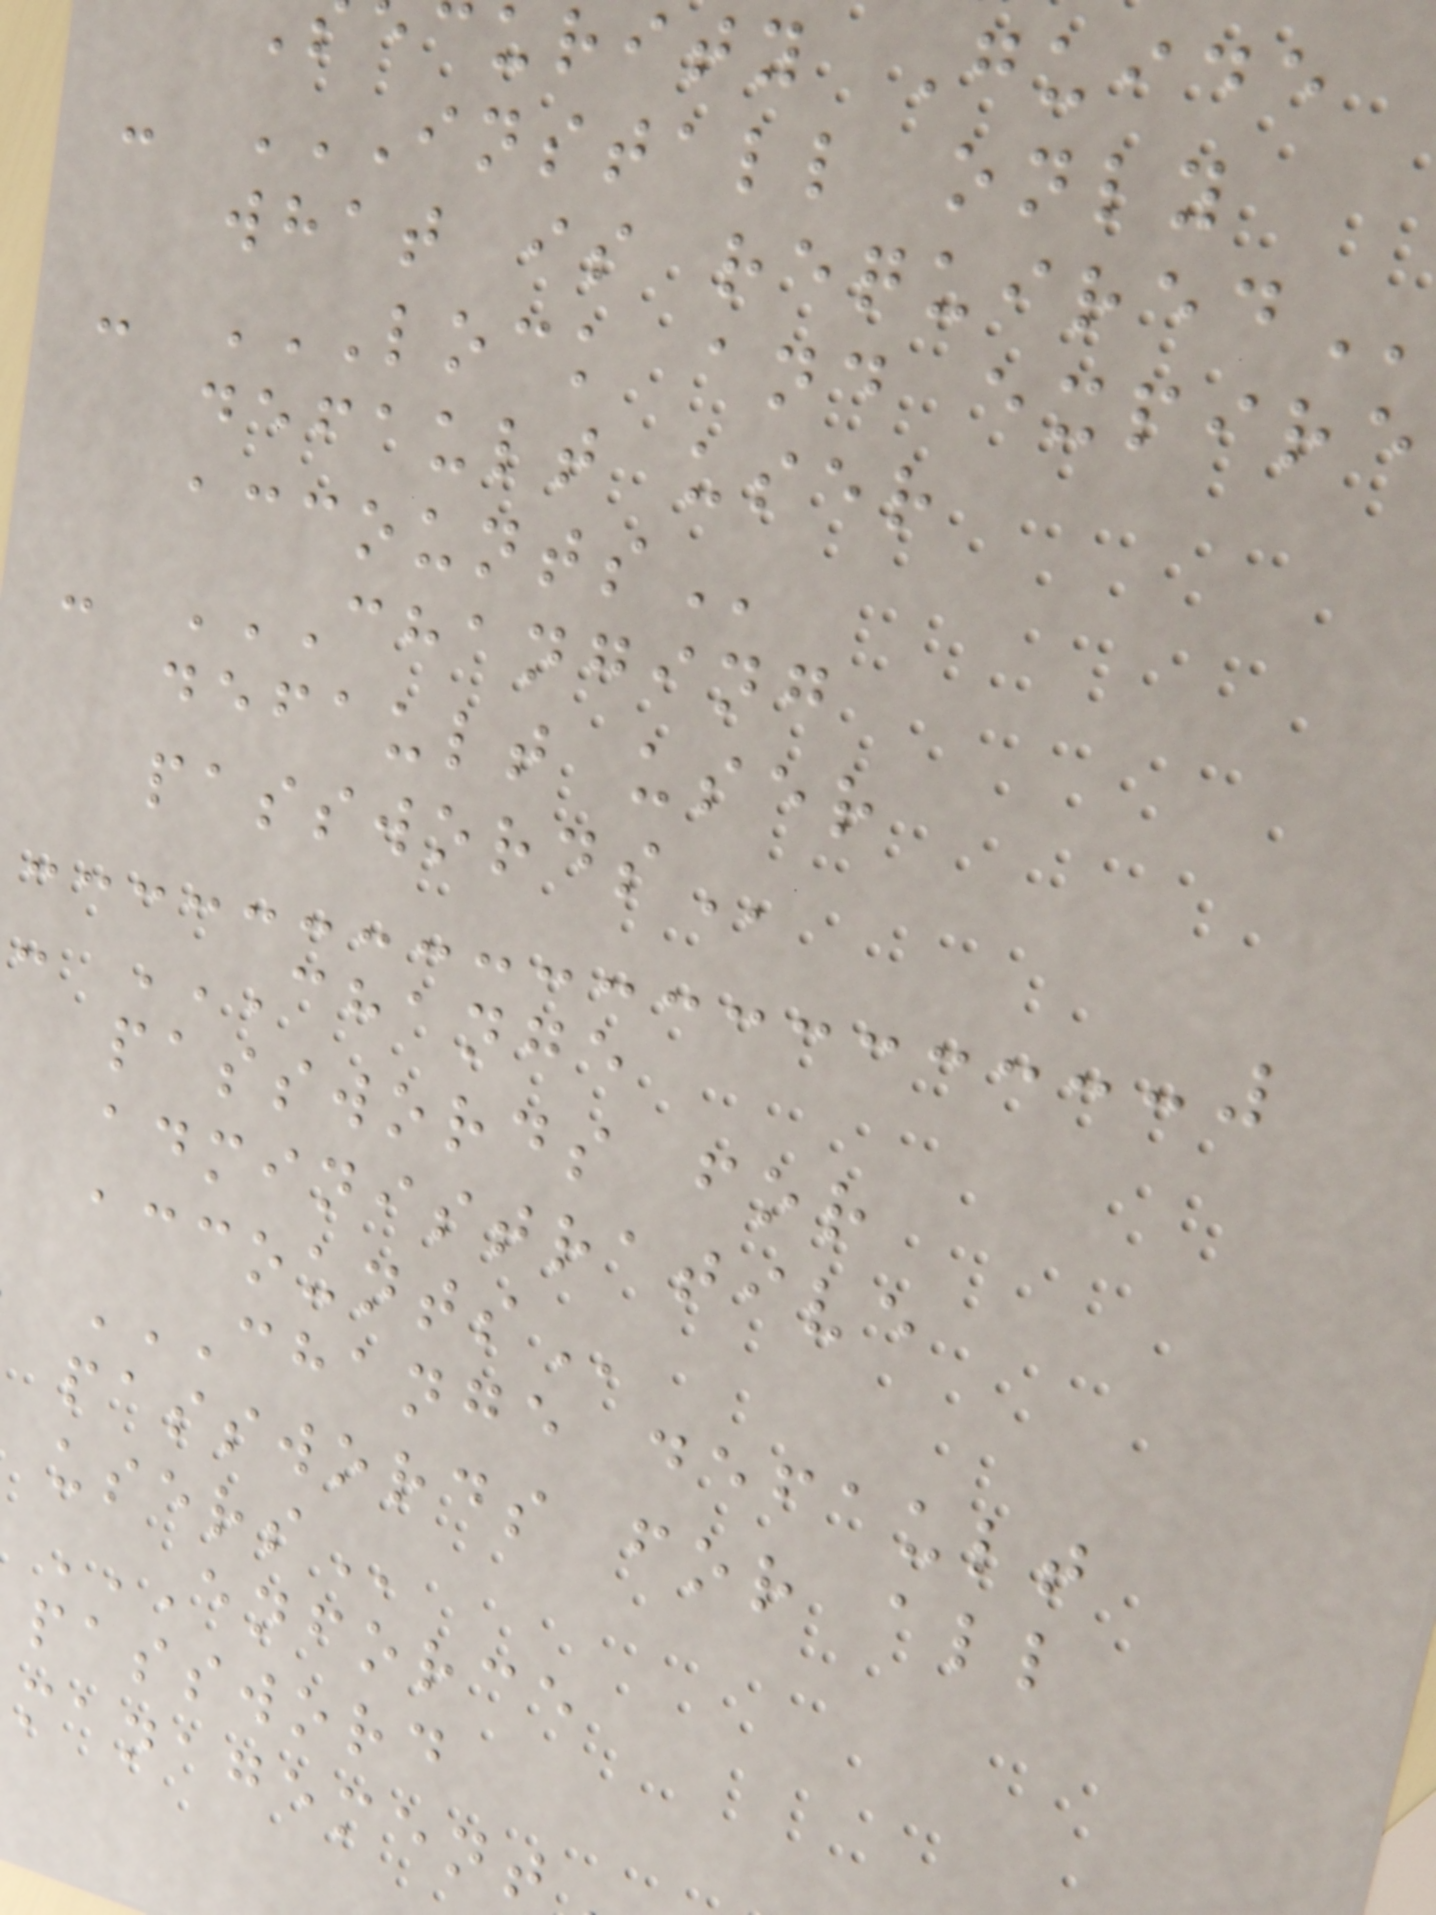curity Guide
- INSTALL ONLY
what is
- LOCK AND EXPIRE
default user
- CHANGING
default user
- CHANGE
passwords for
administrative
passwords for all
password
